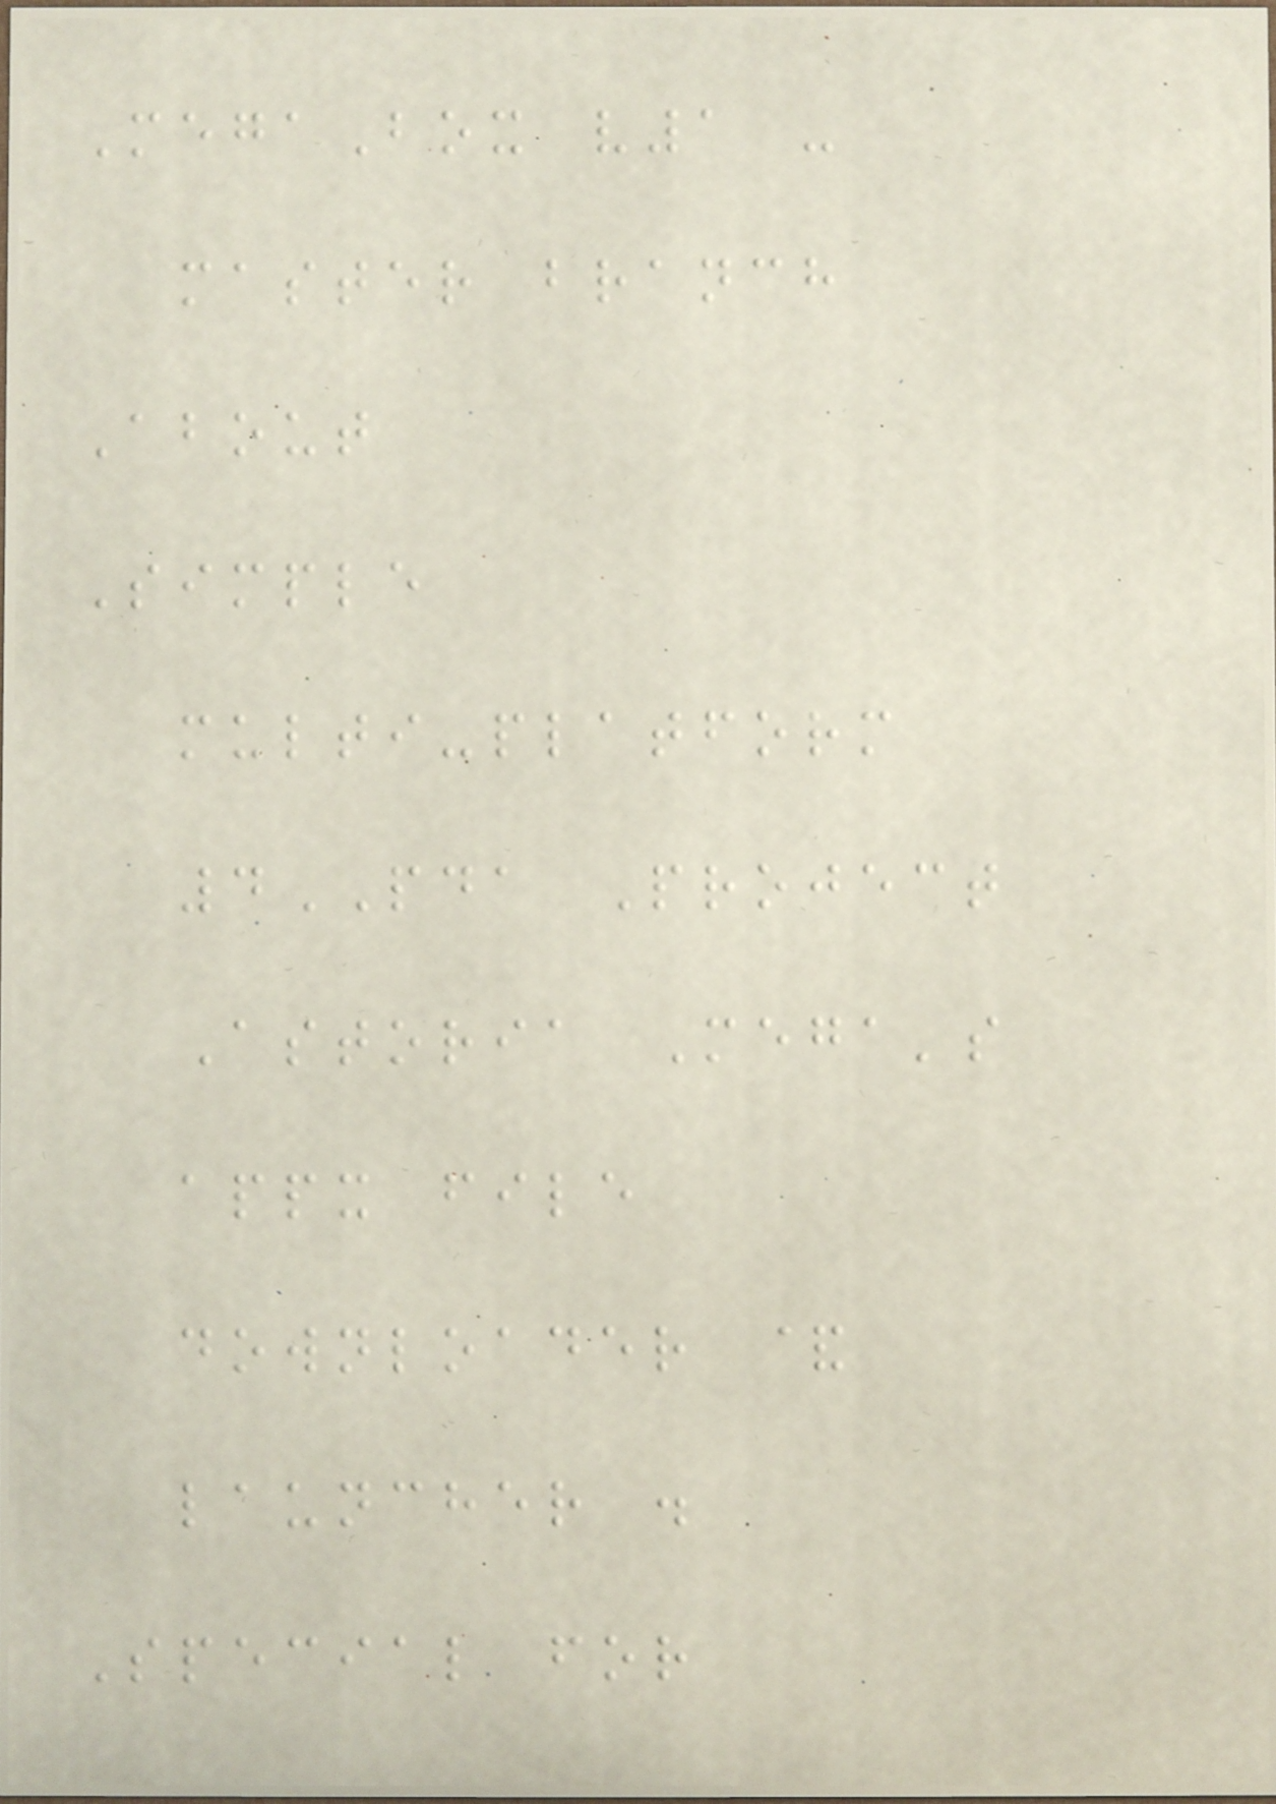MegaBox v1 -
master branch
About
Simple
multi-platform
4PDA Project
Astoria Mega's
appx file
downloader &
launcher .
Special for
